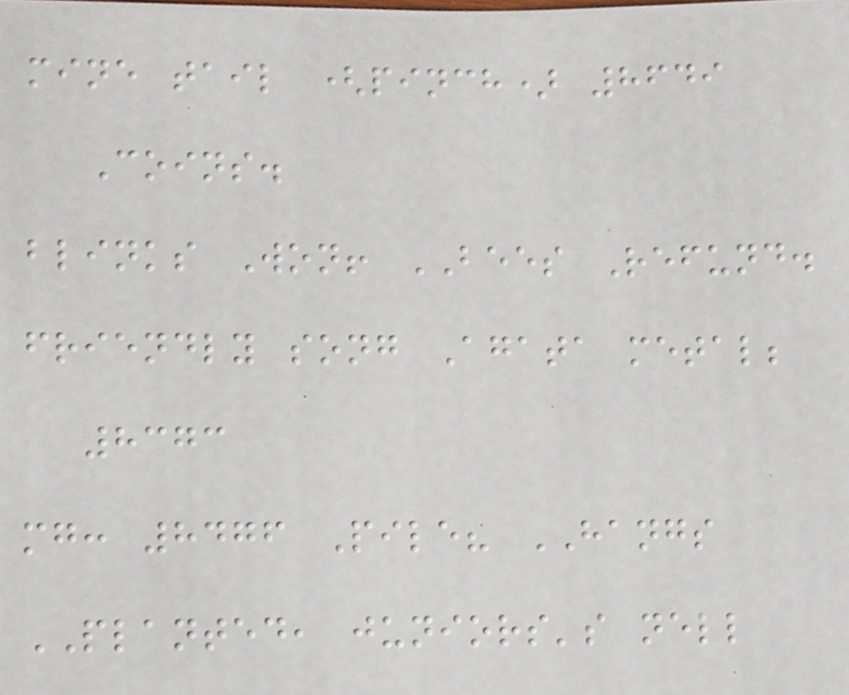mine tail (pinch) 8649
Coins.
blinks Won! BEES Refund.
friendly song Agata metal;
8373
mg: 8476 Pile? HANGS
PLANTED, juniors's nell
